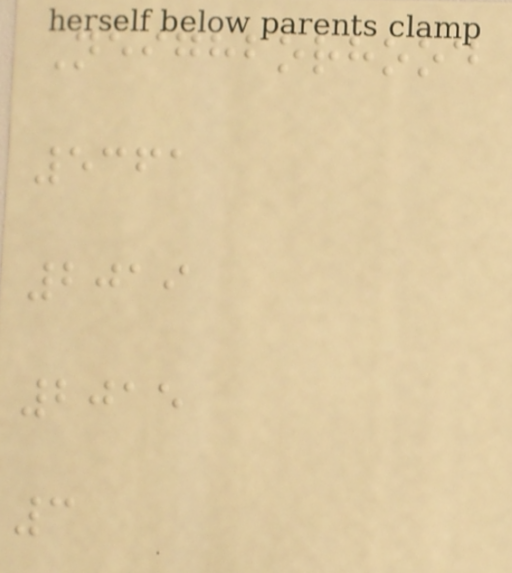Neighborhood
5361
2019
2015
3
